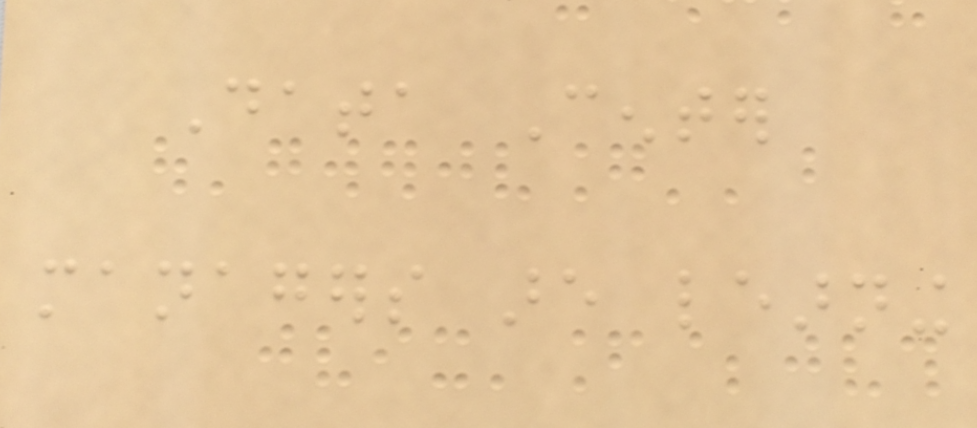Data Center
managers are learning
